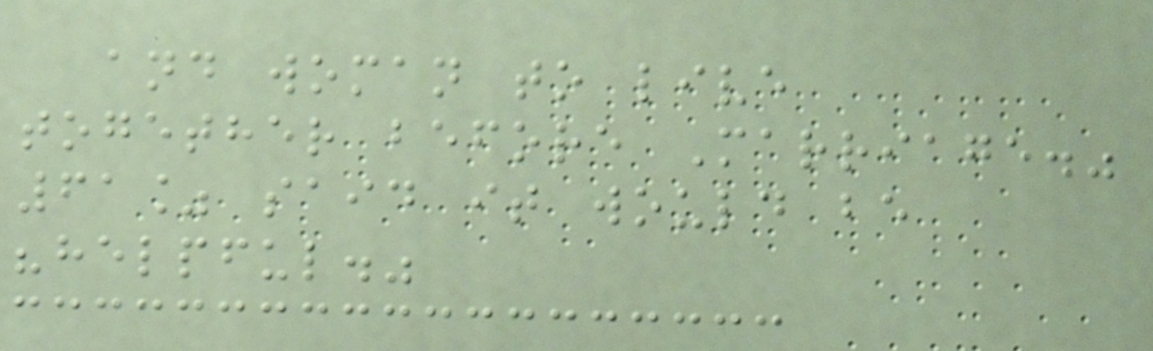and woman to live
together before Marriage."
61% said it would be
"helpful."
